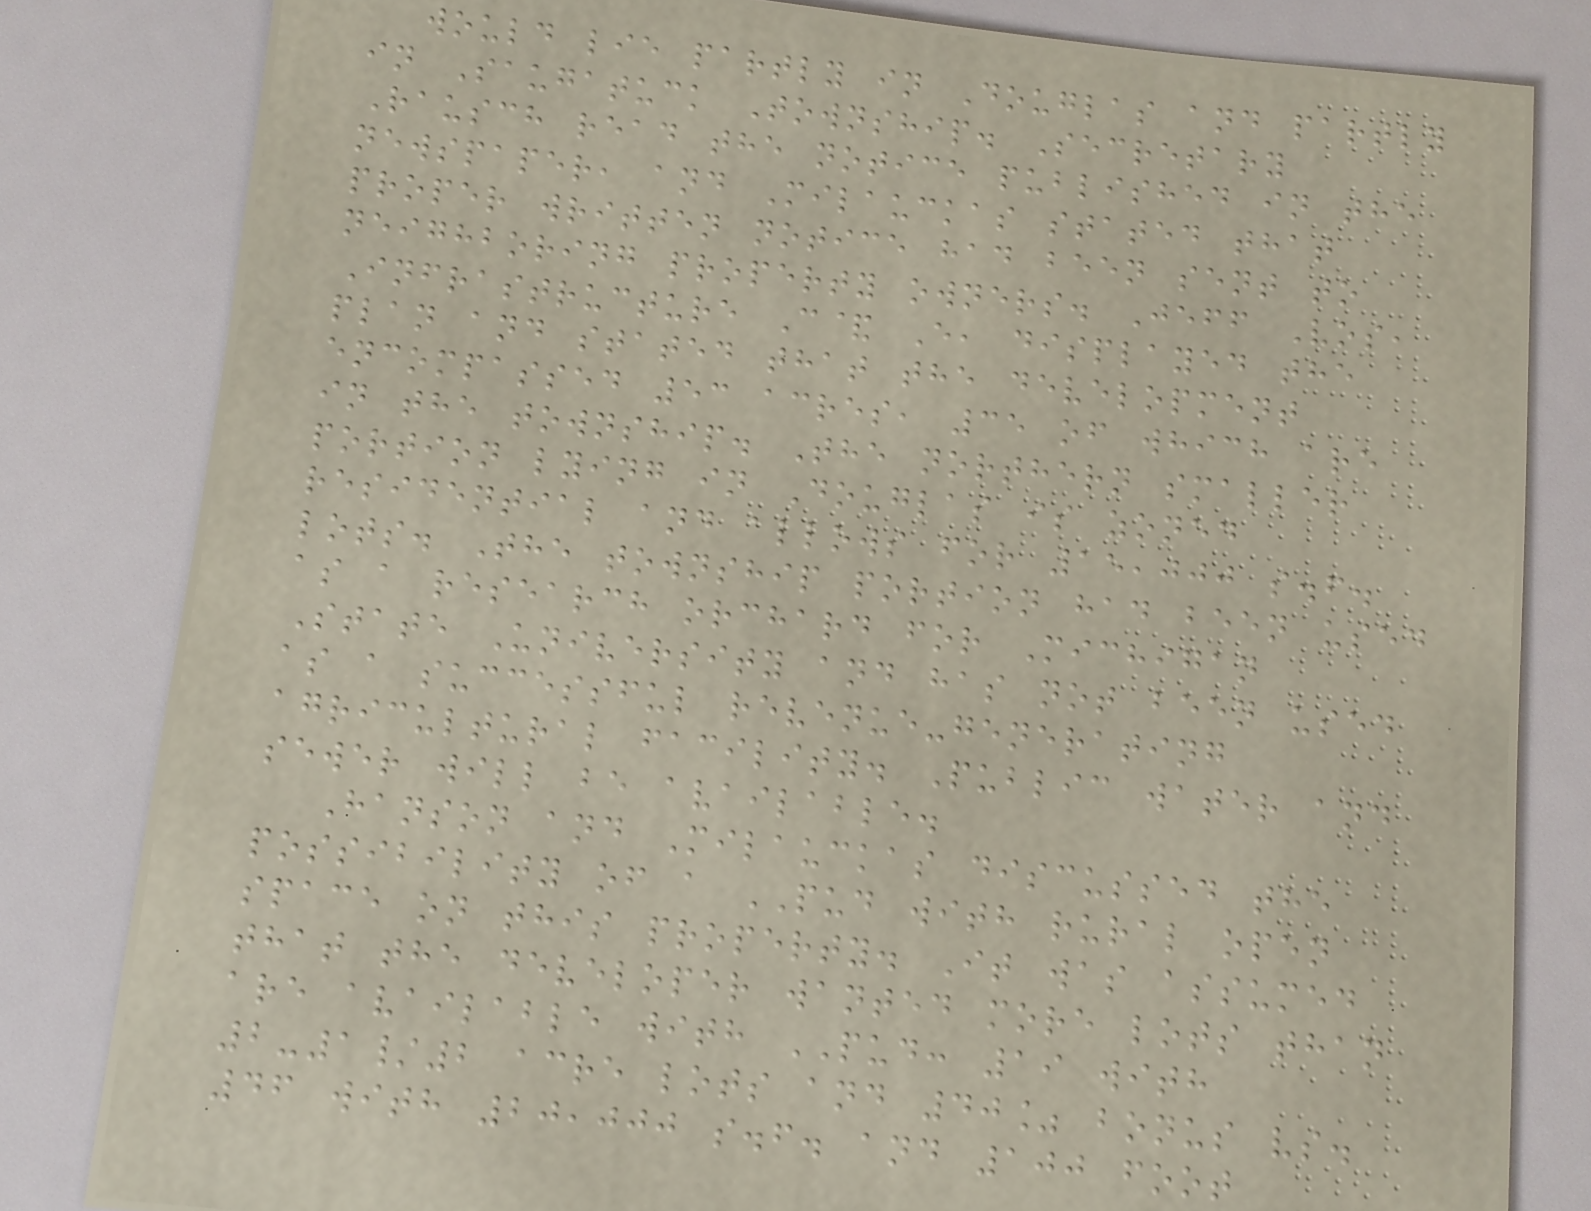would lie partly in Douglas and partly
in Saugatuck Township. Secretary
Rausch read the notice published in the
newspaper, and Milauckas stated that
proper written notice had been sent to
neighboring property owners. Jeff Vos,
Infrastructure C& E, displayed the
plan and stated that the development
encompassed 53 acres, 35 of which are
in the township. The northern smaller
portion lying in Douglas is zoned
residential and allows for 15,000 s.f.
lots. The township portion had been used
as a research orchard for Michigan
State University and has not been used
as a successful revenue-generating
agricultural facility. Public water and
sewer will be available.
Hanson and Milauckas discussed the
possibility of a PUD with rural open
space on this property. It was assumed
that the developer wanted more lots than
are available with PUD: 19 with
2-1/2 acre lots and 40% bonus vs.
46 with 20,000 s.f. and 100 foot
